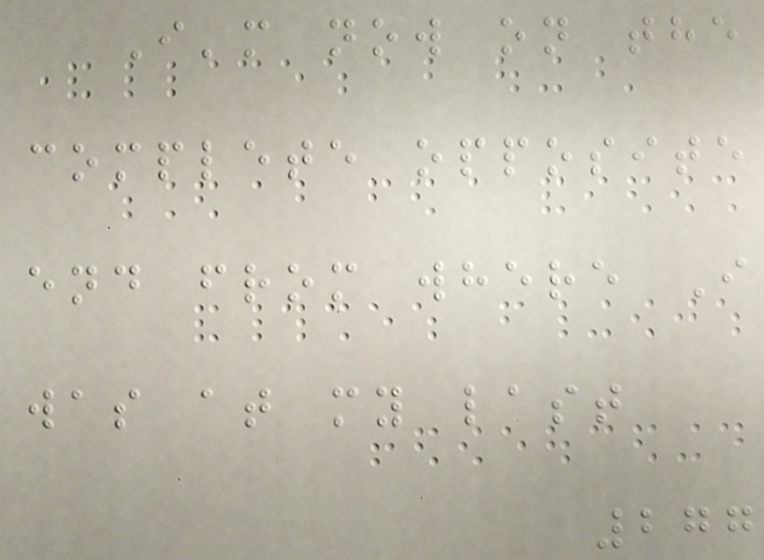I'm now on the
complete opposite
end from where I
was at my last
277
